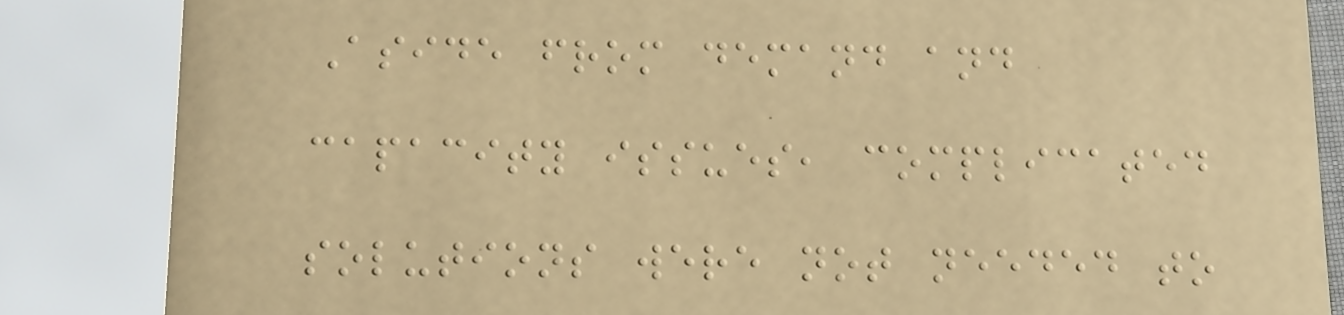Aside from demand and
capacity issues, complicated
solutions were not needed to
